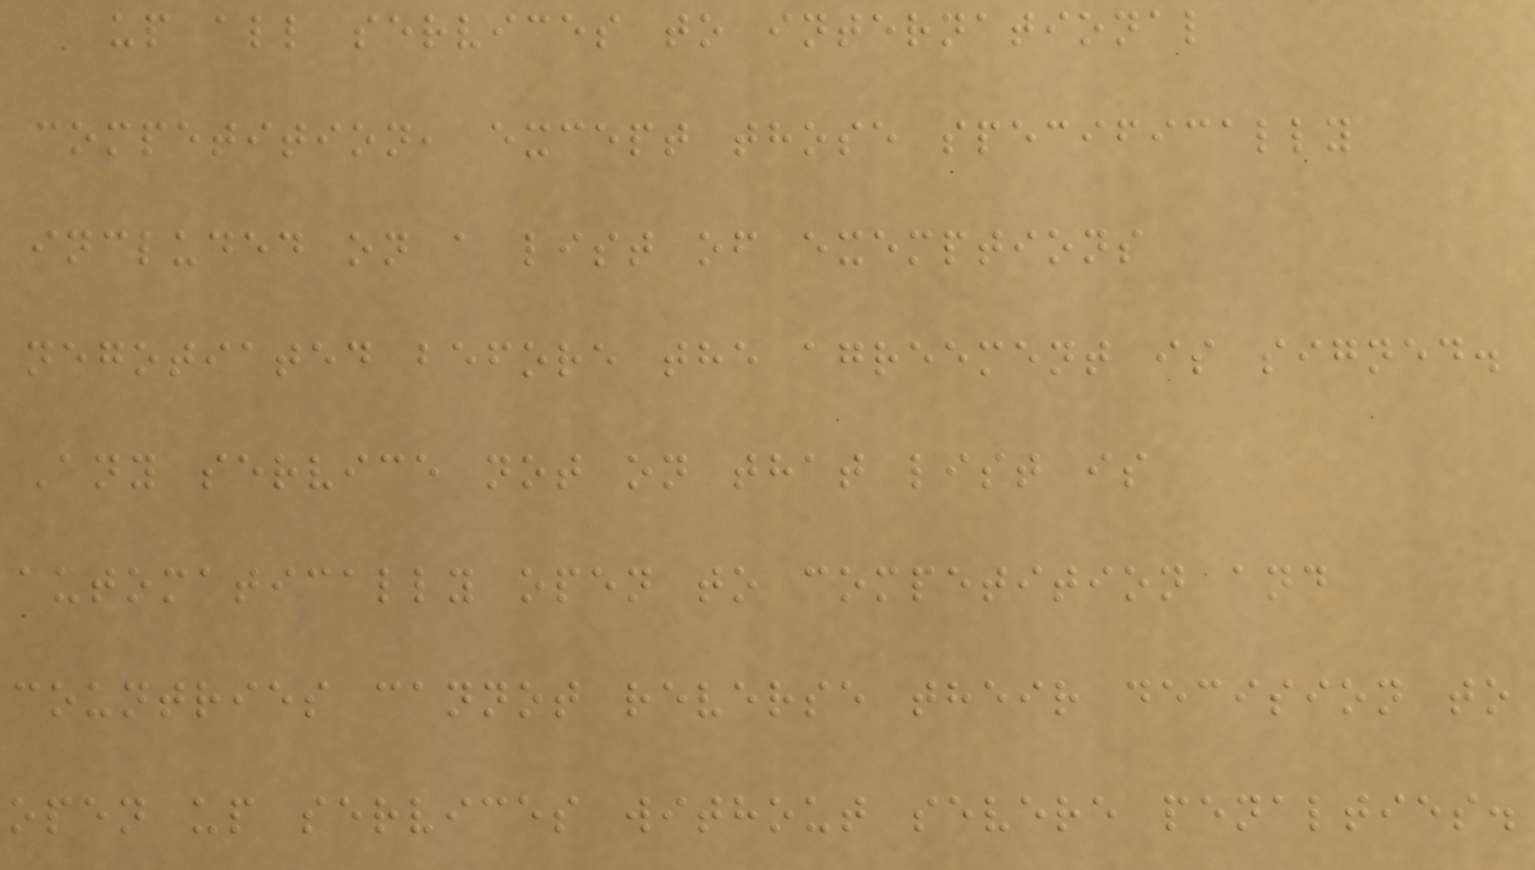up all services to international
competition, except those specifically
included on a list of exemptions
negotiated before the agreement is signed.
Any service not on that list is
automatically open to competition and
countries cannot reverse their decision to
open up services without severe penalties.
